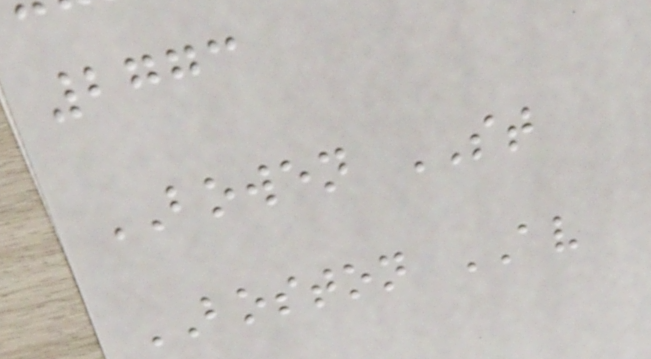2773
BOWEN ST
BOSTON AV
